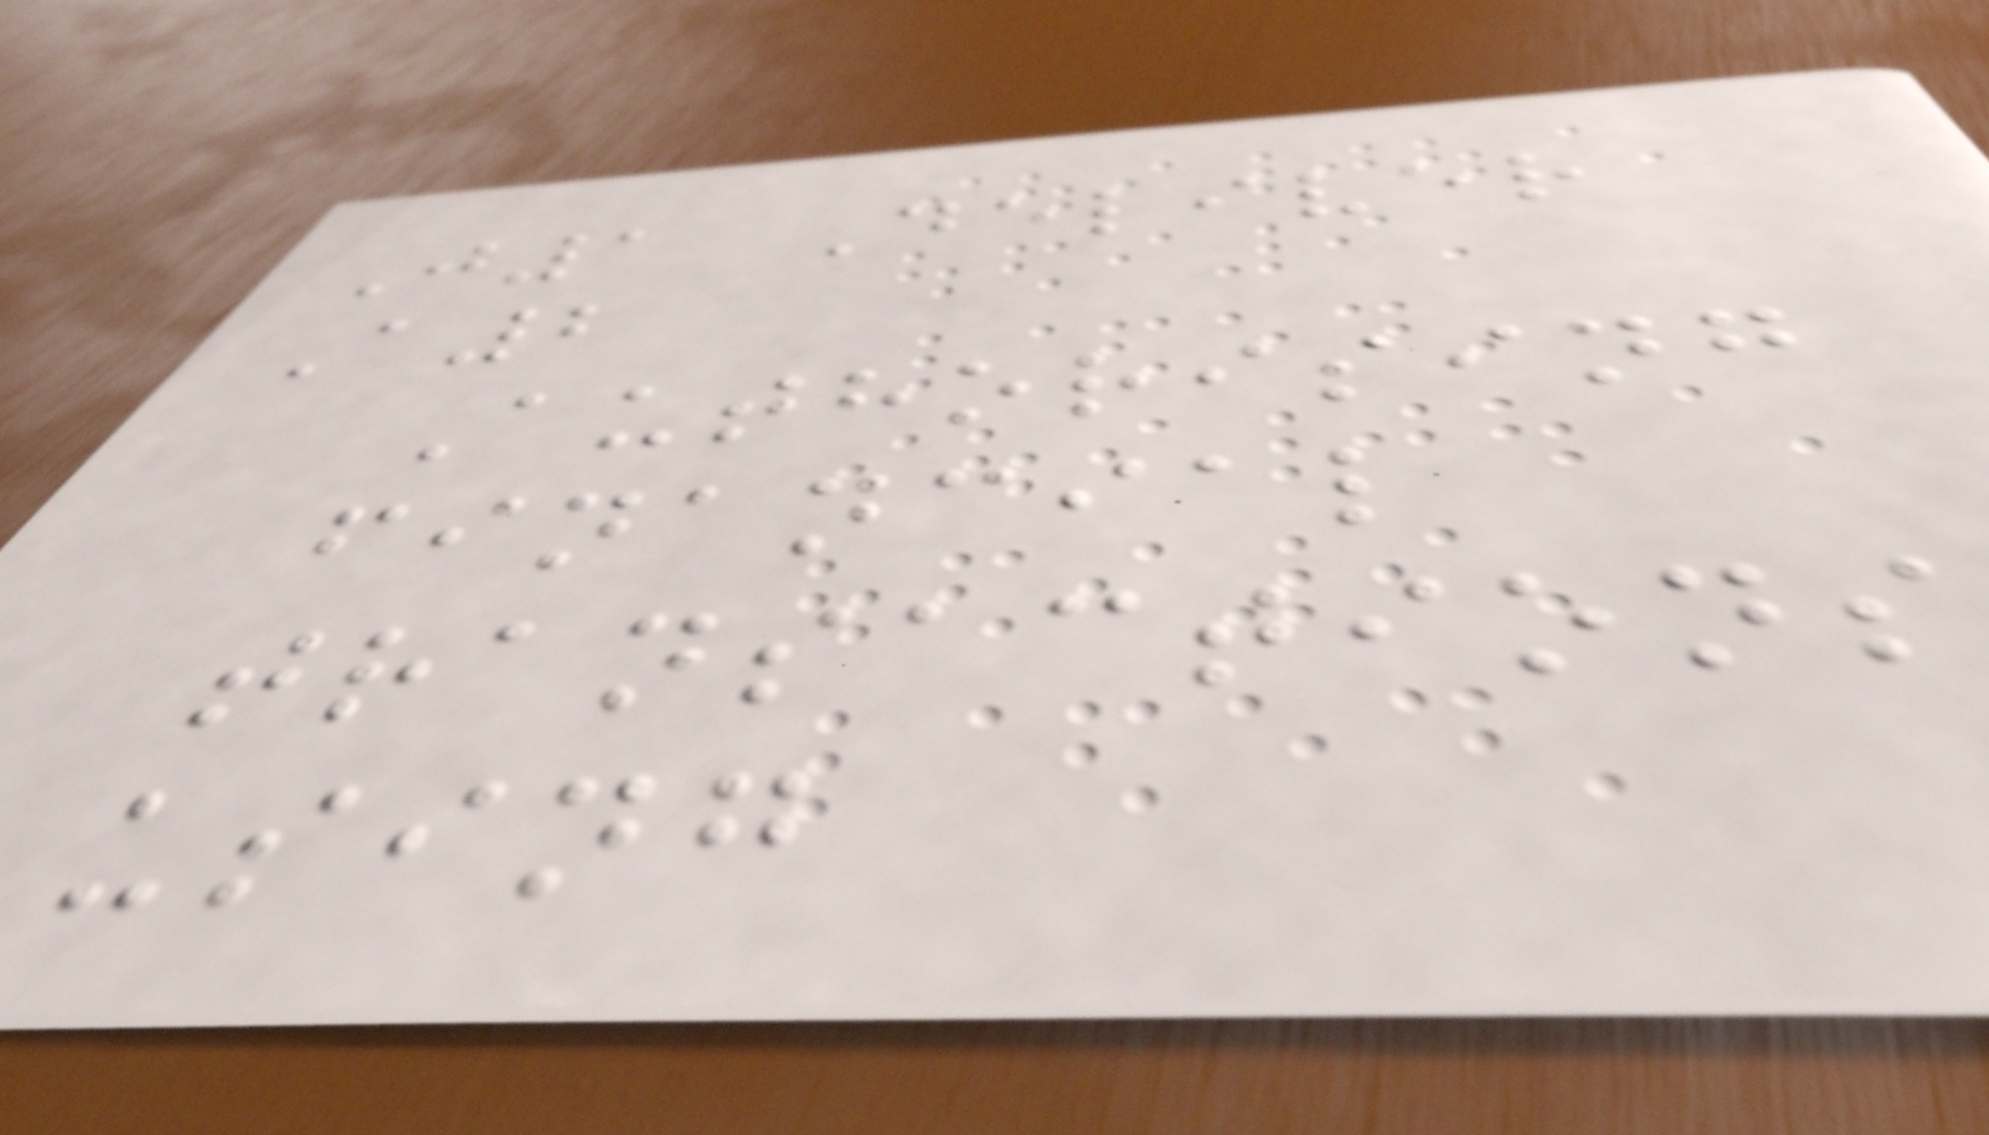J1 Deliver
A2
Authorising
financial
transactions
using
